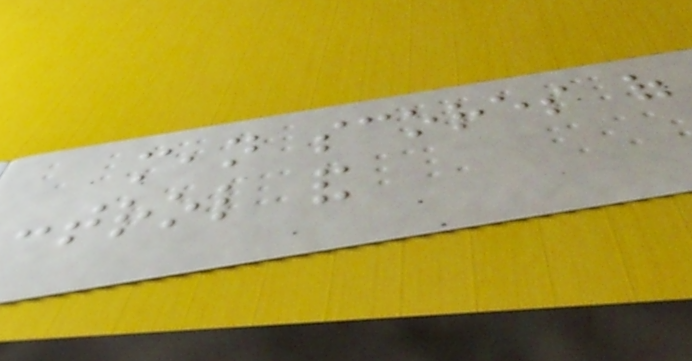mean scores of
control and
